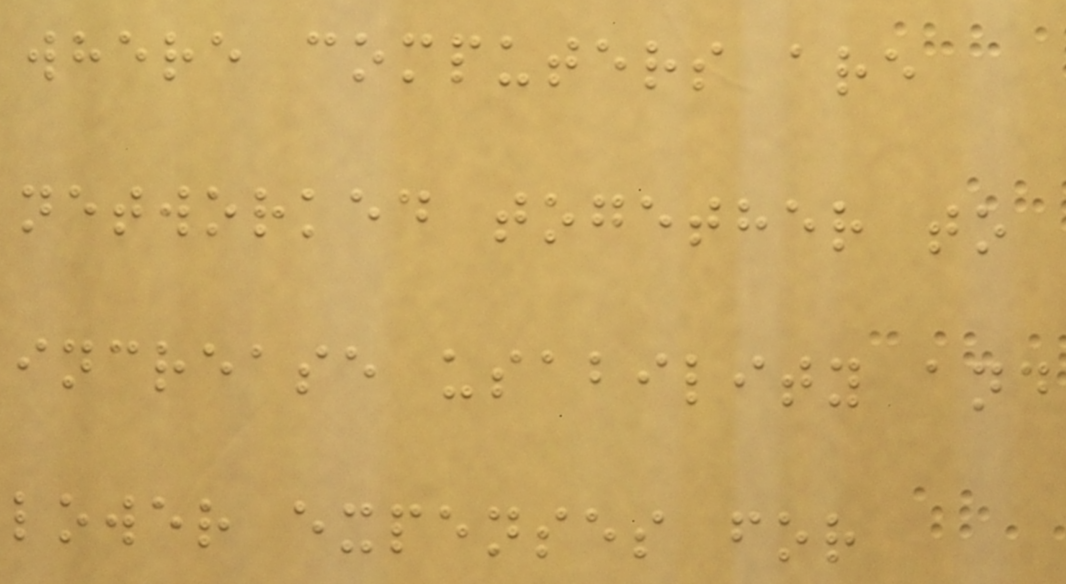where computers are
networked together to
increase usability and
lower expenses for
